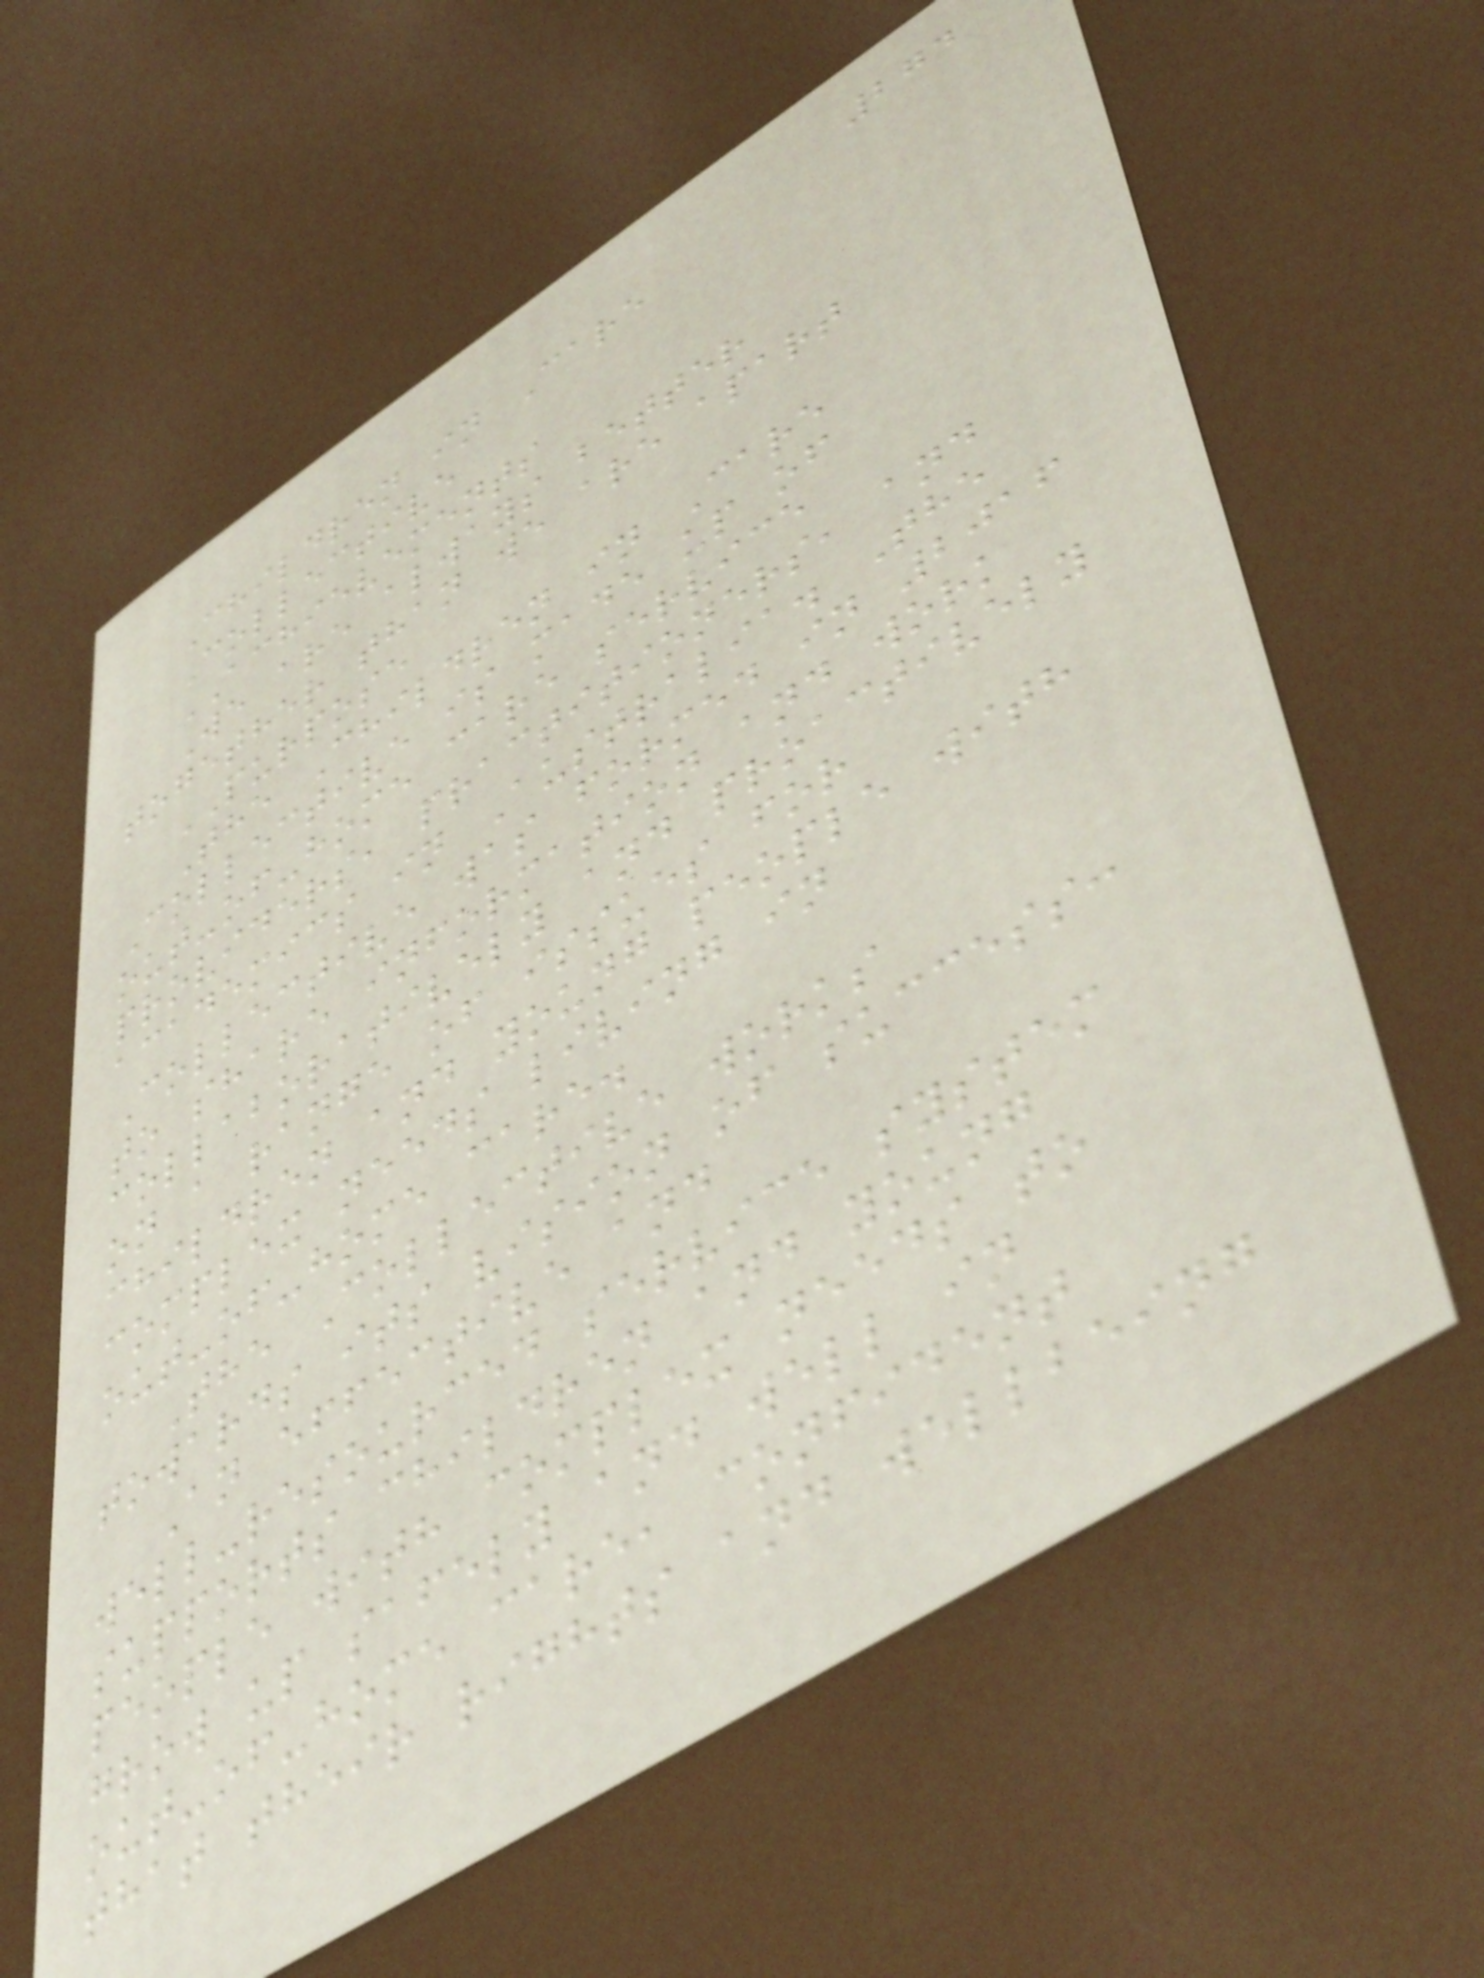274
Children in Care
Collective
ACHIEVEMENTS
We are always better
together than we are apart
PURPOSE
The Children in Care
Collective is made up of
out-of-home care service
providers, practitioners, and
academics in Australia. The
Collective was formed in 2016
to share information and work
collaboratively and proactively
on a range of issues for
children and young people with
complex needs living in
out-of-home care.
The Collective works
towards its vision of success:
An effective and
well-resourced service system
supports children and young
people with complex needs to
grow up safely and well in
out-of-home care, confident
that their rights and wellbeing
